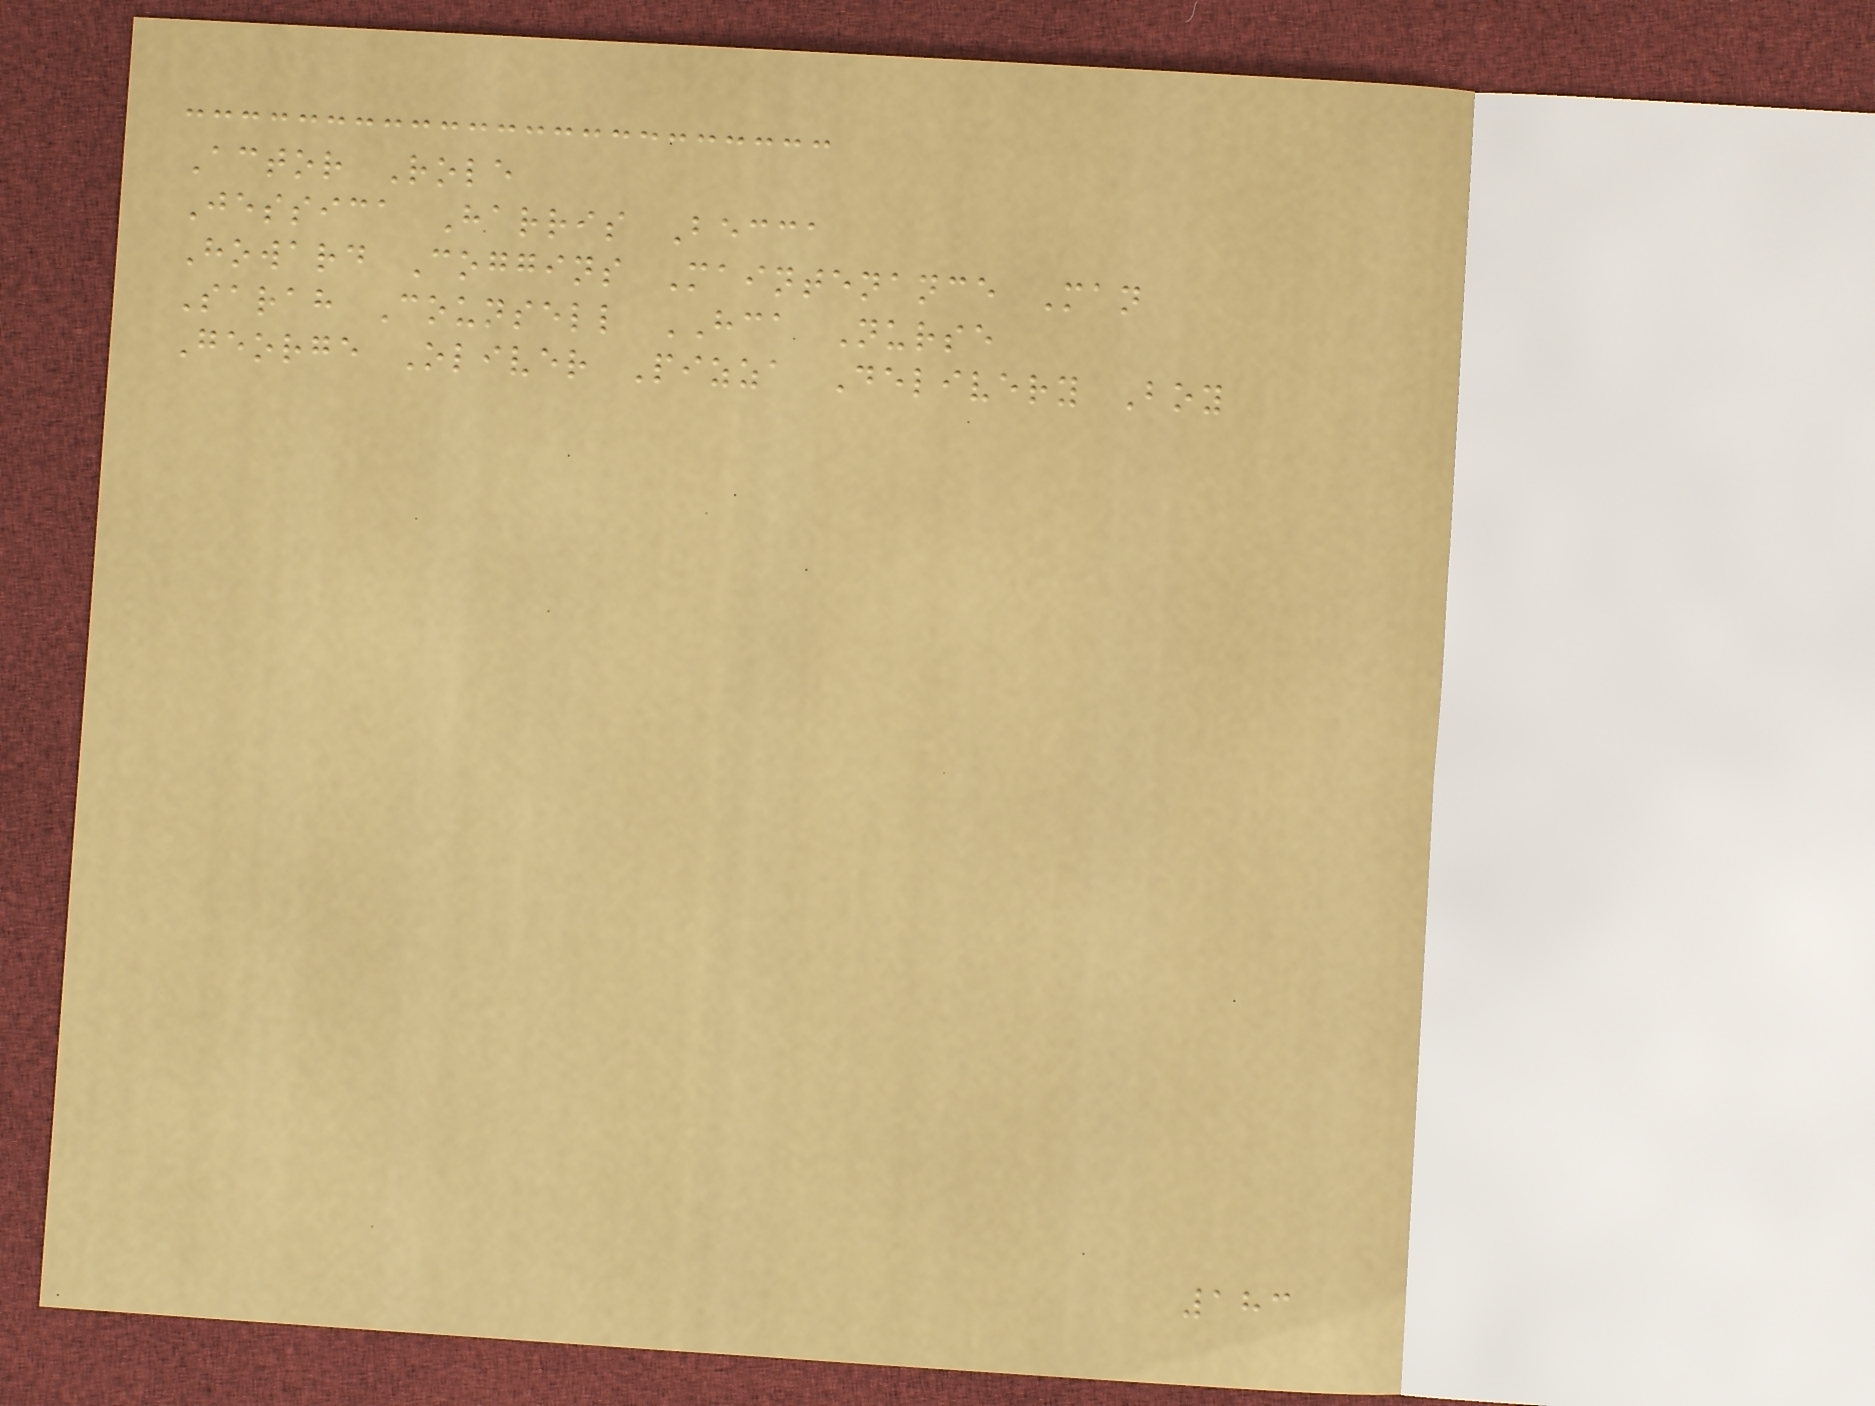Actor Role
Jessica Harris Becca
Howard Coggins Maintenance Man
Sarah Counsell HCA Nurse
George Oliver Pizza Delivery Boy
183
